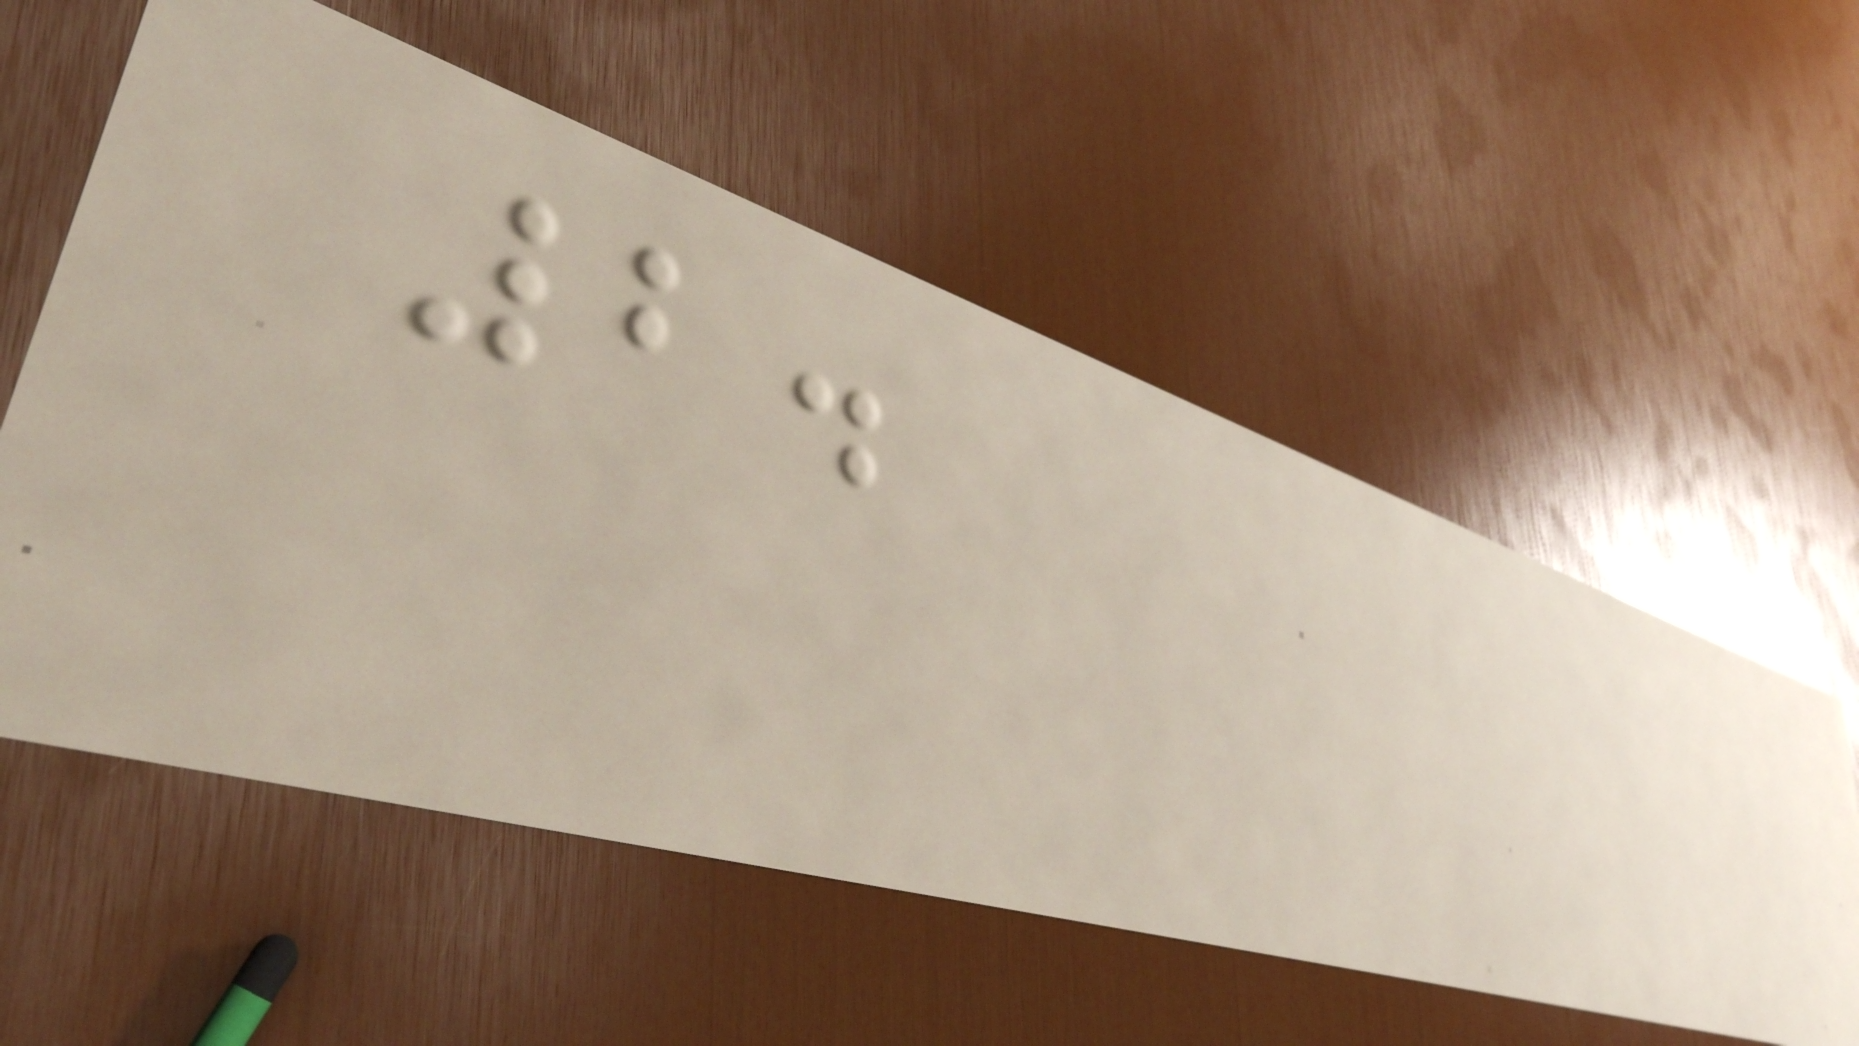2.
